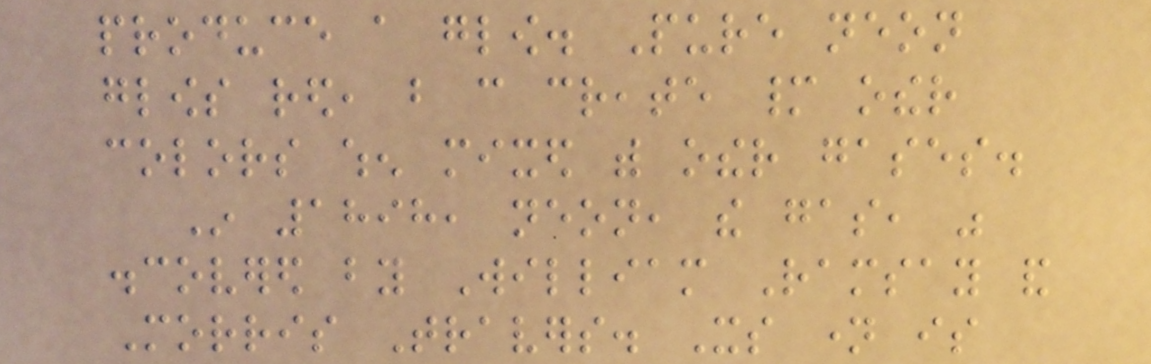produce a glow. Pure neon
glows red, but can create many other
colors when mixed with other gases.
In 1898, neon, the gas, was
discovered by William Ramsay and
Morris Travers. Its name is
